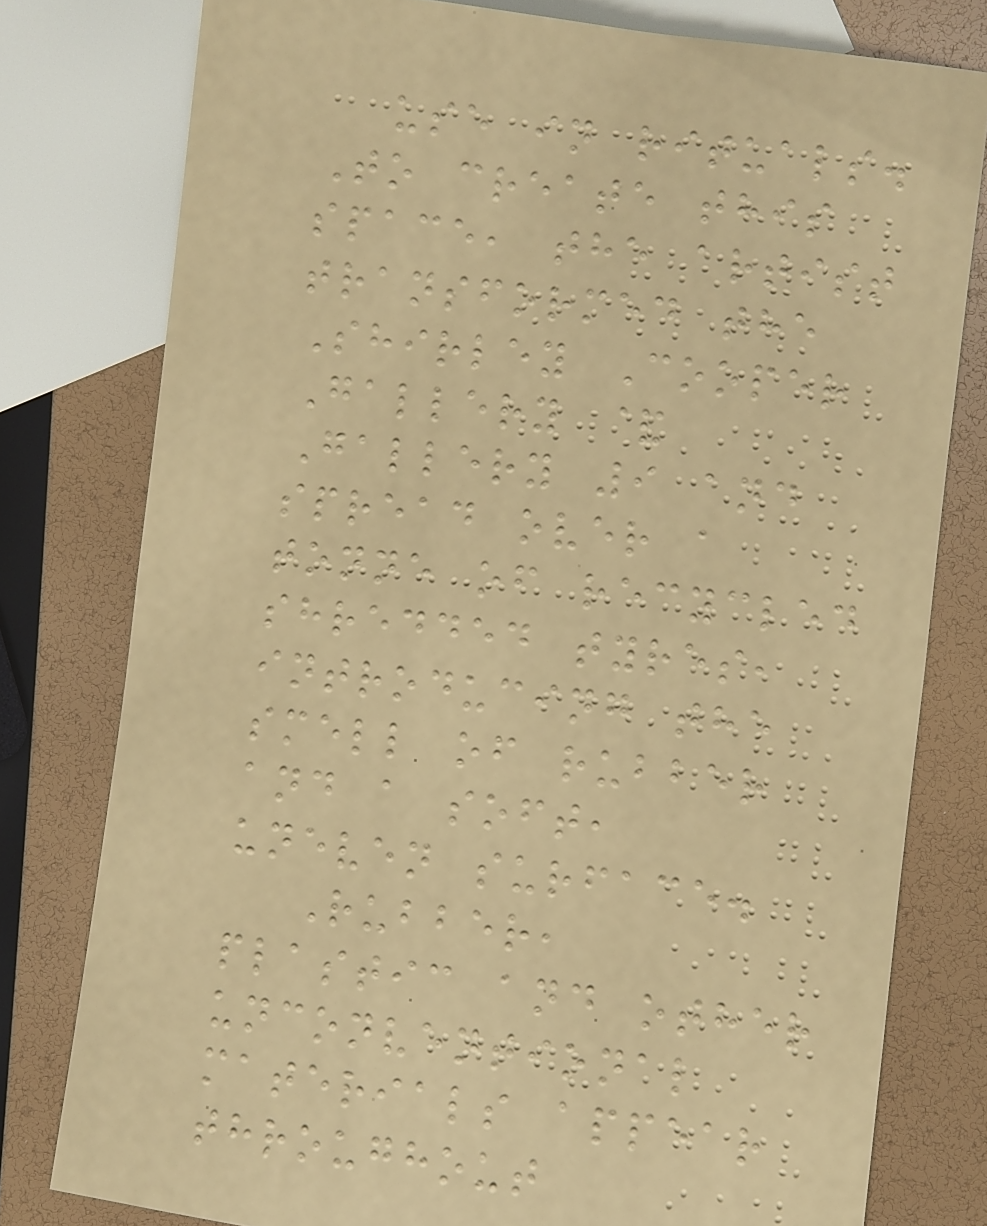use in rituals.
To create this
space, the artist
transformed the
Shirley Cooper
Gallery &
Gallery 9 and
spread over a
tonne of recycled
shredded tyres,
introducing the
smell of rubber
and a soft,
uneven surface.
Rubber,
plastic and other
unconventional
materials appear
throughout
